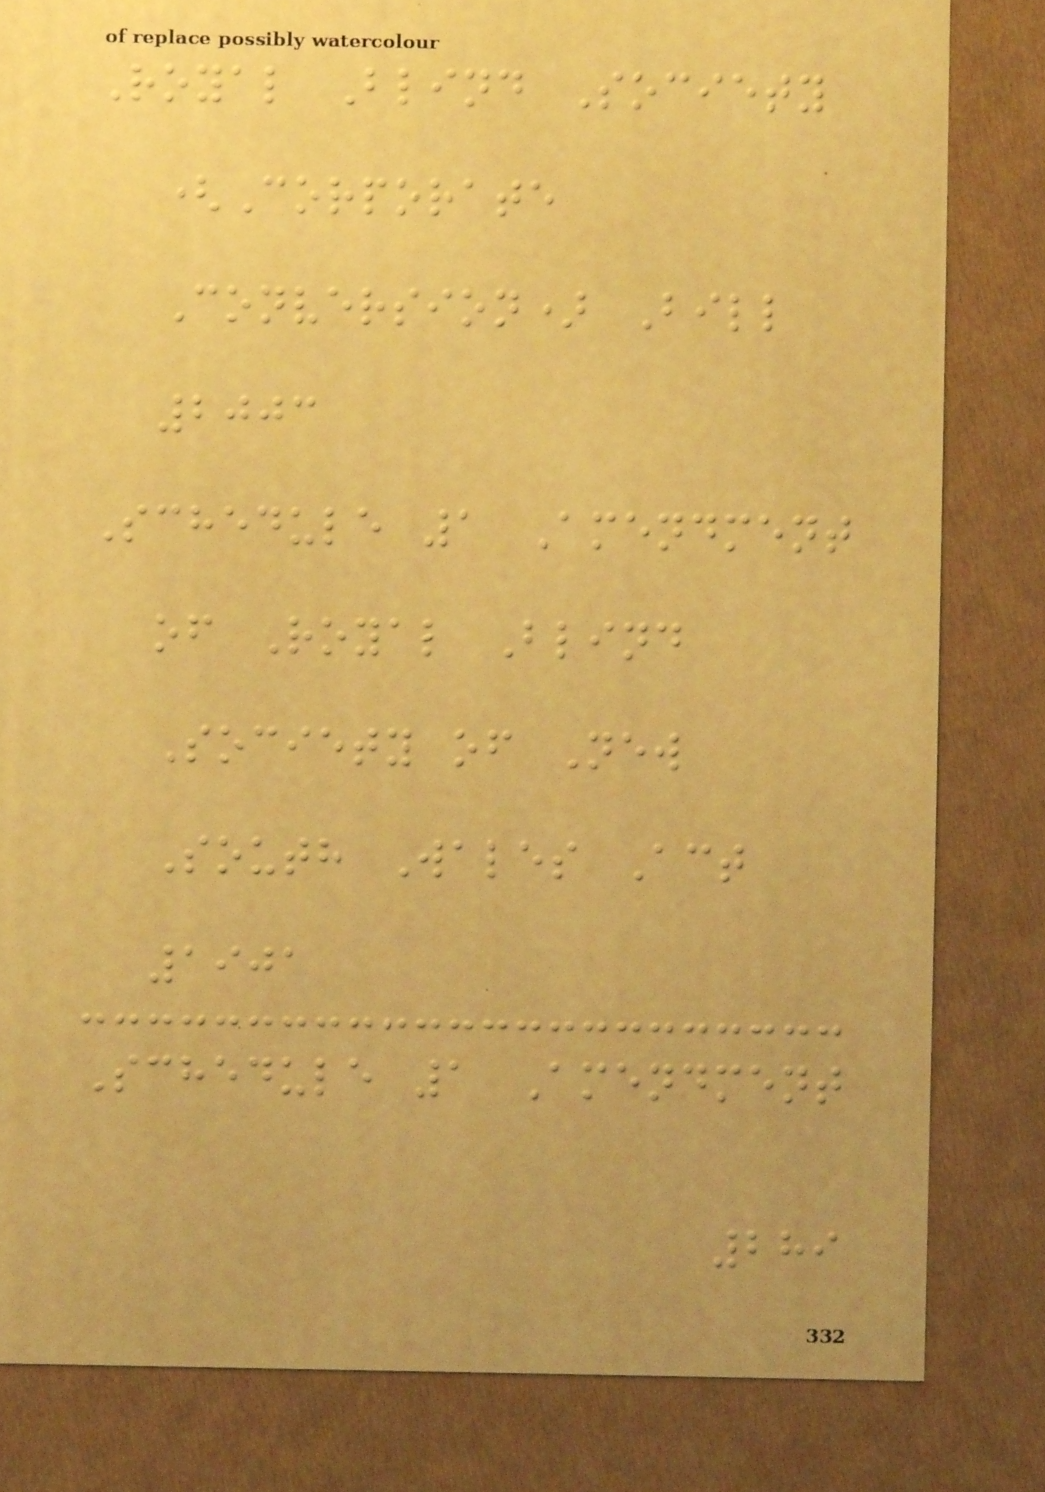Royal Blind Society
(Corporate
Conversion) Bill
2003
Schedule 1 Amendment
of Royal Blind
Society of New
South Wales Act
1901
Schedule 1 Amendment
289
